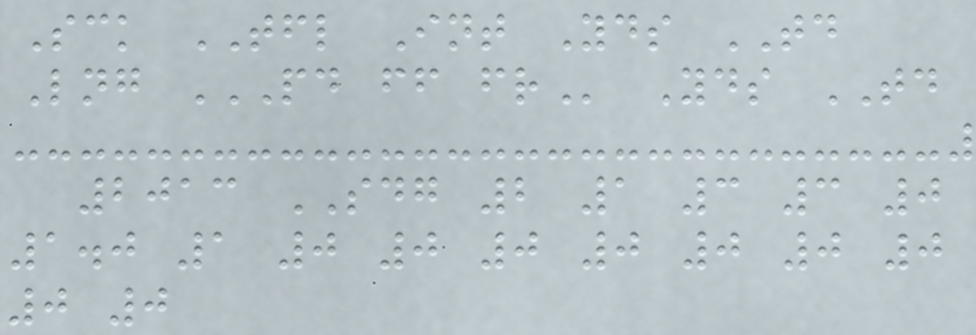Sck TFL Int Yds TD
Lng PD FF FR Yds TD
2013 SDG 2 1 3 3 0
1.0 1 0 0 0 0 0 0 0
0 0
